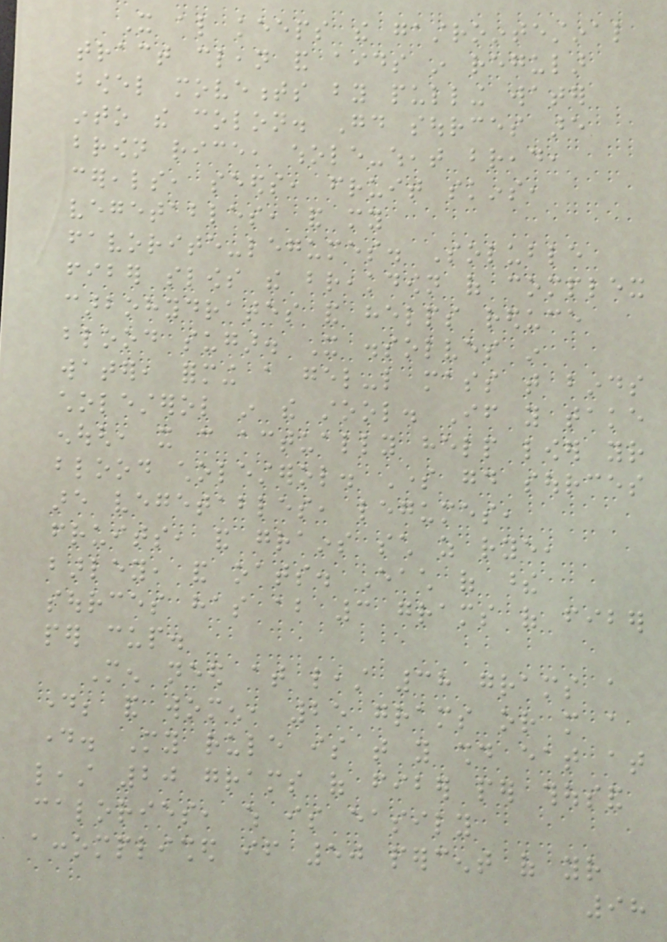It also keeps the gastrointestinal
tract clean and aids in regular
bowel movements by pulling water
into the colon. Good sources are
brown rice, whole-wheat bread,
cereals, seeds, fruit skins,
vegetables, and my
favorite-legumes. Soluble
fiber slows the breakdown of complex
carbohydrates and helps reduce
blood sugar. It dissolves in
water, forming a gel-like mass that binds
cholesterol in the stool. If you take
enough, it can actually help lower your
blood cholesterol. Some good sources
are vegetables, legumes,
fruits, and grains such as rye,
barley, and oats. Each of these
sources has about 3 grams of fiber
per cup.
Men need at least 38 grams a
day; and women, 25 grams or more a
day. My rule is that you should eat at
least 20 grams of fiber per thousand
calories, which is easily
accomplished if 50 percent of your
98
